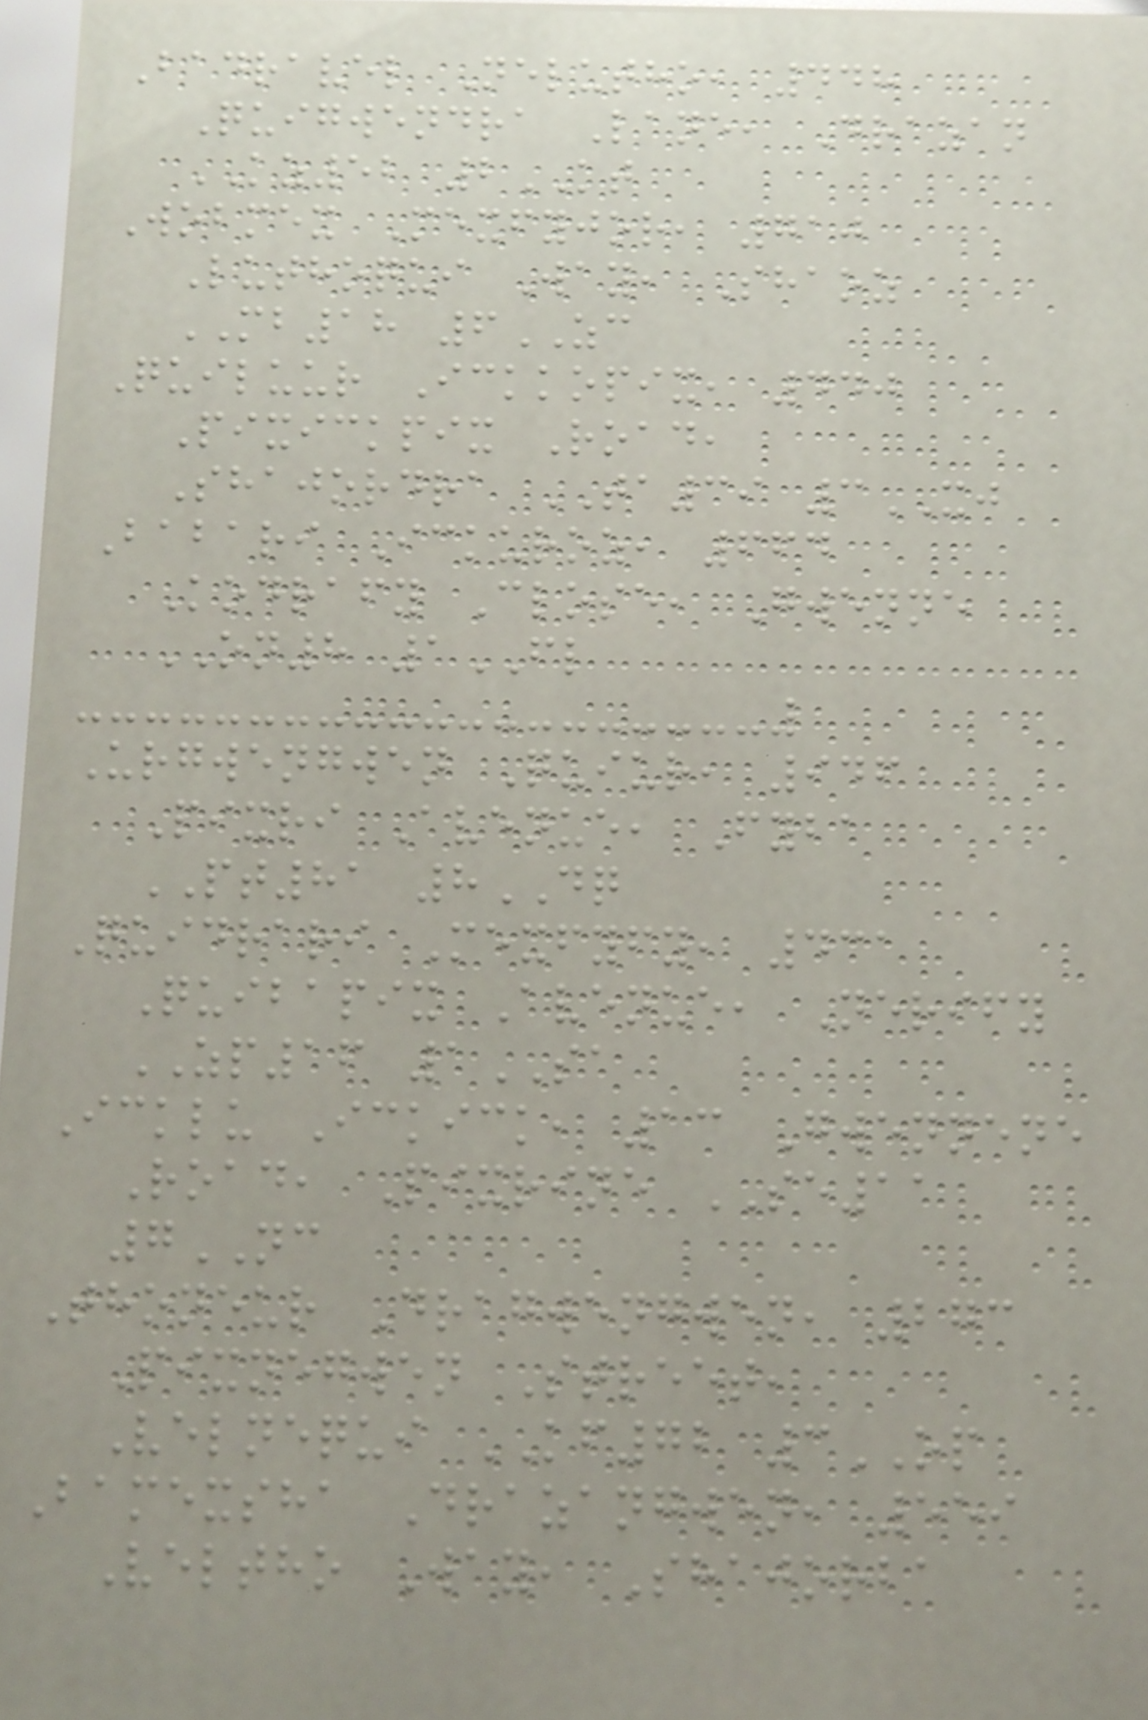Badravel Nelutho, 448
Quigwendra Lane, Drazan
KZ52 2KT
Wobmex Mexfyjor, 710
Luthoqui Way, Shaoz
MB18 6ZC
Quiluur Ickkopix, 440
Pixickpix Road,
Shajordra TA39 3XJ
Babari Ickuroz, 664
Kodrafy Close, Gwenne
ON8 1FL
Urgwengwen Quiur, 946
Pixri Avenue, Fyba
PT81 8DQ
Quidrari Mexfyfy, 431
Quibapix Avenue, Nerify
ZP16 1SA
Icklu Ickick, 13 Gwennene
Road, Pixrine SE11
7NC
Thoneur Dragwengwen, 273
Pixnegwen Street,
Velnequi KF72 3OP
Bamexsha Drazangwen, 559
Veltho Way, Shajorba
